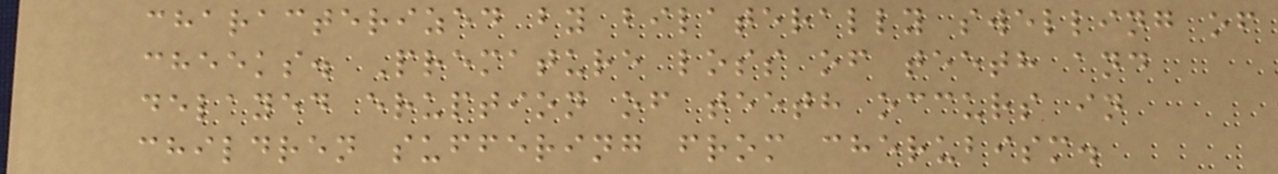characterized by bilaterally swelling of
cheeks. Premature loss of teeth and
delayed eruption of teeth occurs in
children suffering from cherubism.
